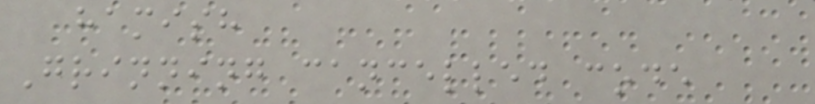hamish
Grinning cancelled code
